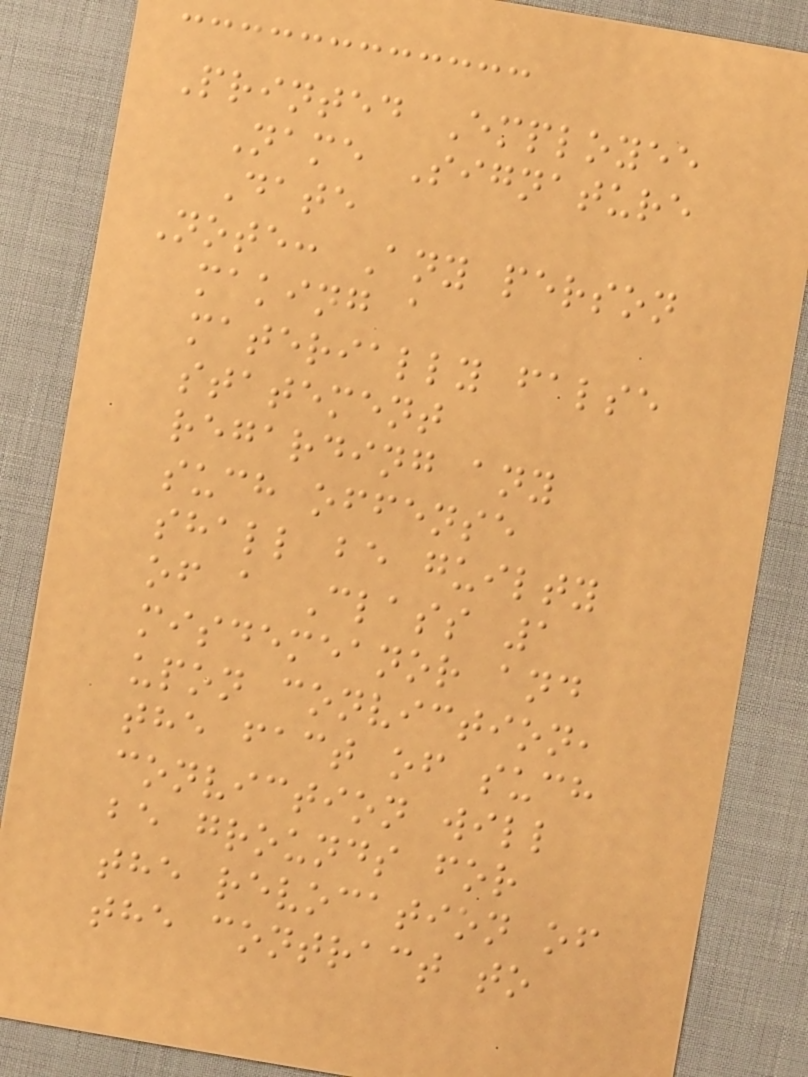Printed Employee
Name Signature
Date
Note: Any person
making a
materially false
statement
regarding any
such offense
shall be guilty
of a Class 1
misdemeanor and
upon conviction,
the fact of such
conviction will
be grounds for
the revocation of
the contract to
